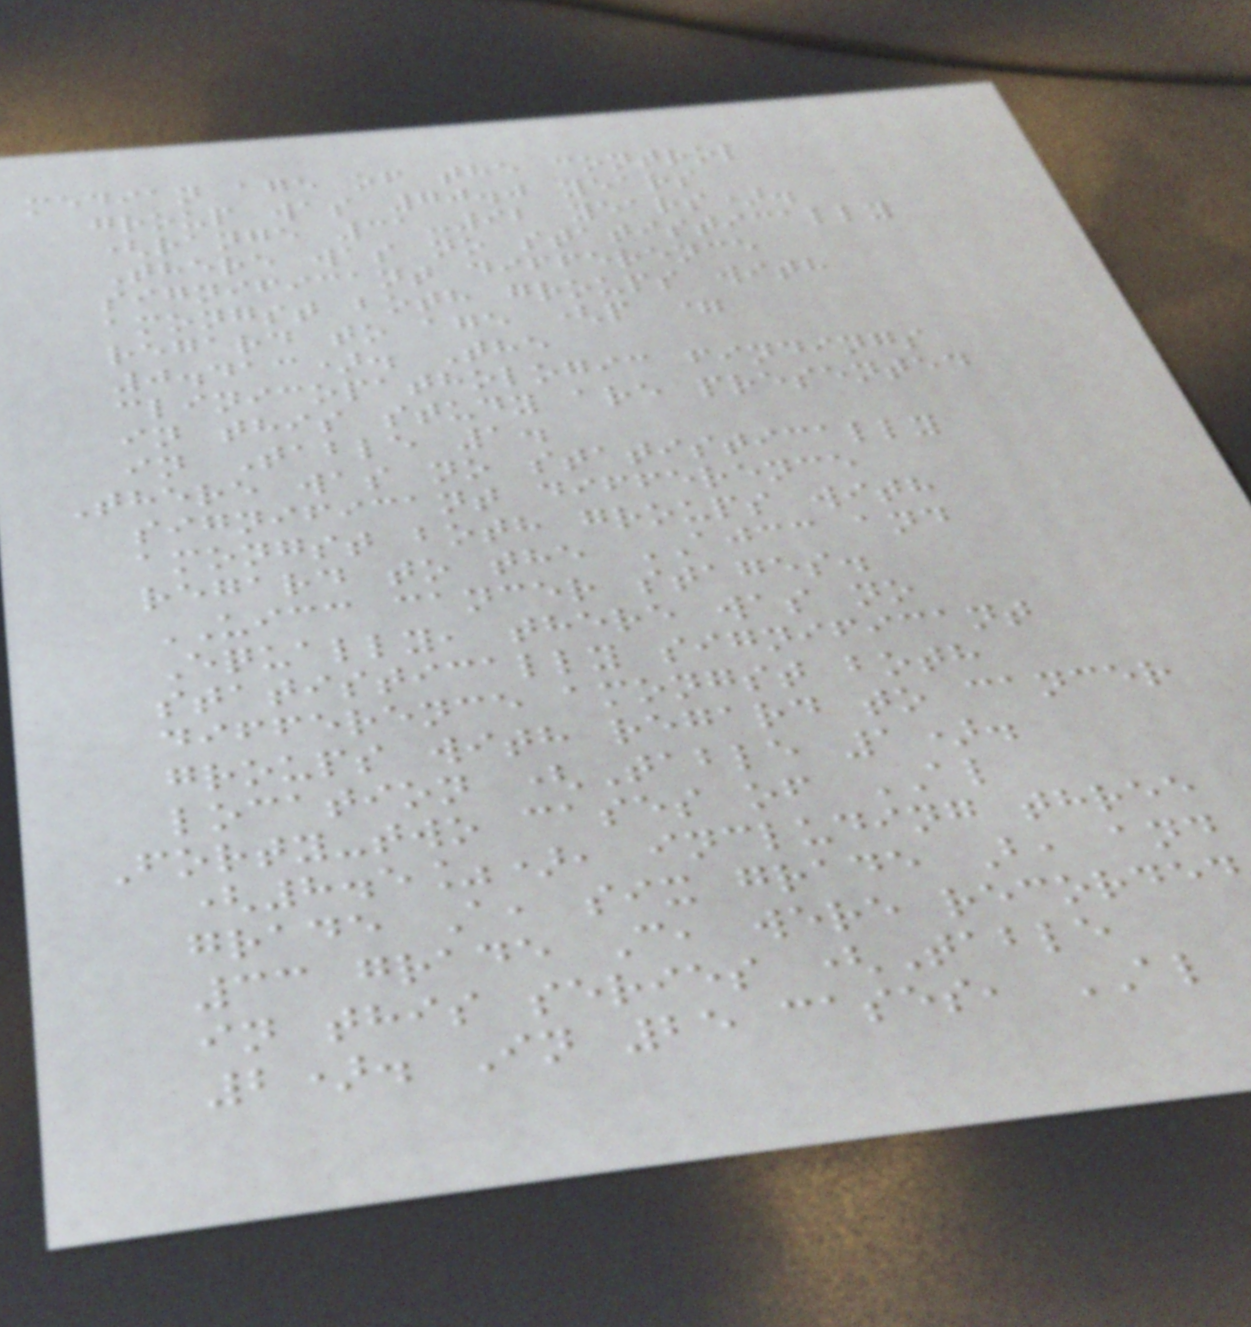median age of the control
group was 70.0 years
(range 31-92 years).
There was no statistically
significant difference
amongst both groups with
regard to age (p =
0.413). The
clinicopathologic findings
in this study are presented
in Table 1.
There was no statistically
significant difference
amongst both groups with
regard to the AJCC and
UICC cancer stages.
Equally, there was no
statistically significant
difference amongst both
groups with regard to cancer
location (Table 1).
Forty-two cases of AL
(8.5%), including three
grade A, six grade B, and
33 grade C, were recorded
in this series (Table
2). In 25 cases, AL
